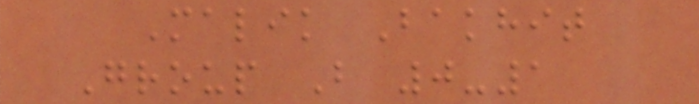Malik Bakhit
Group B 0-1
